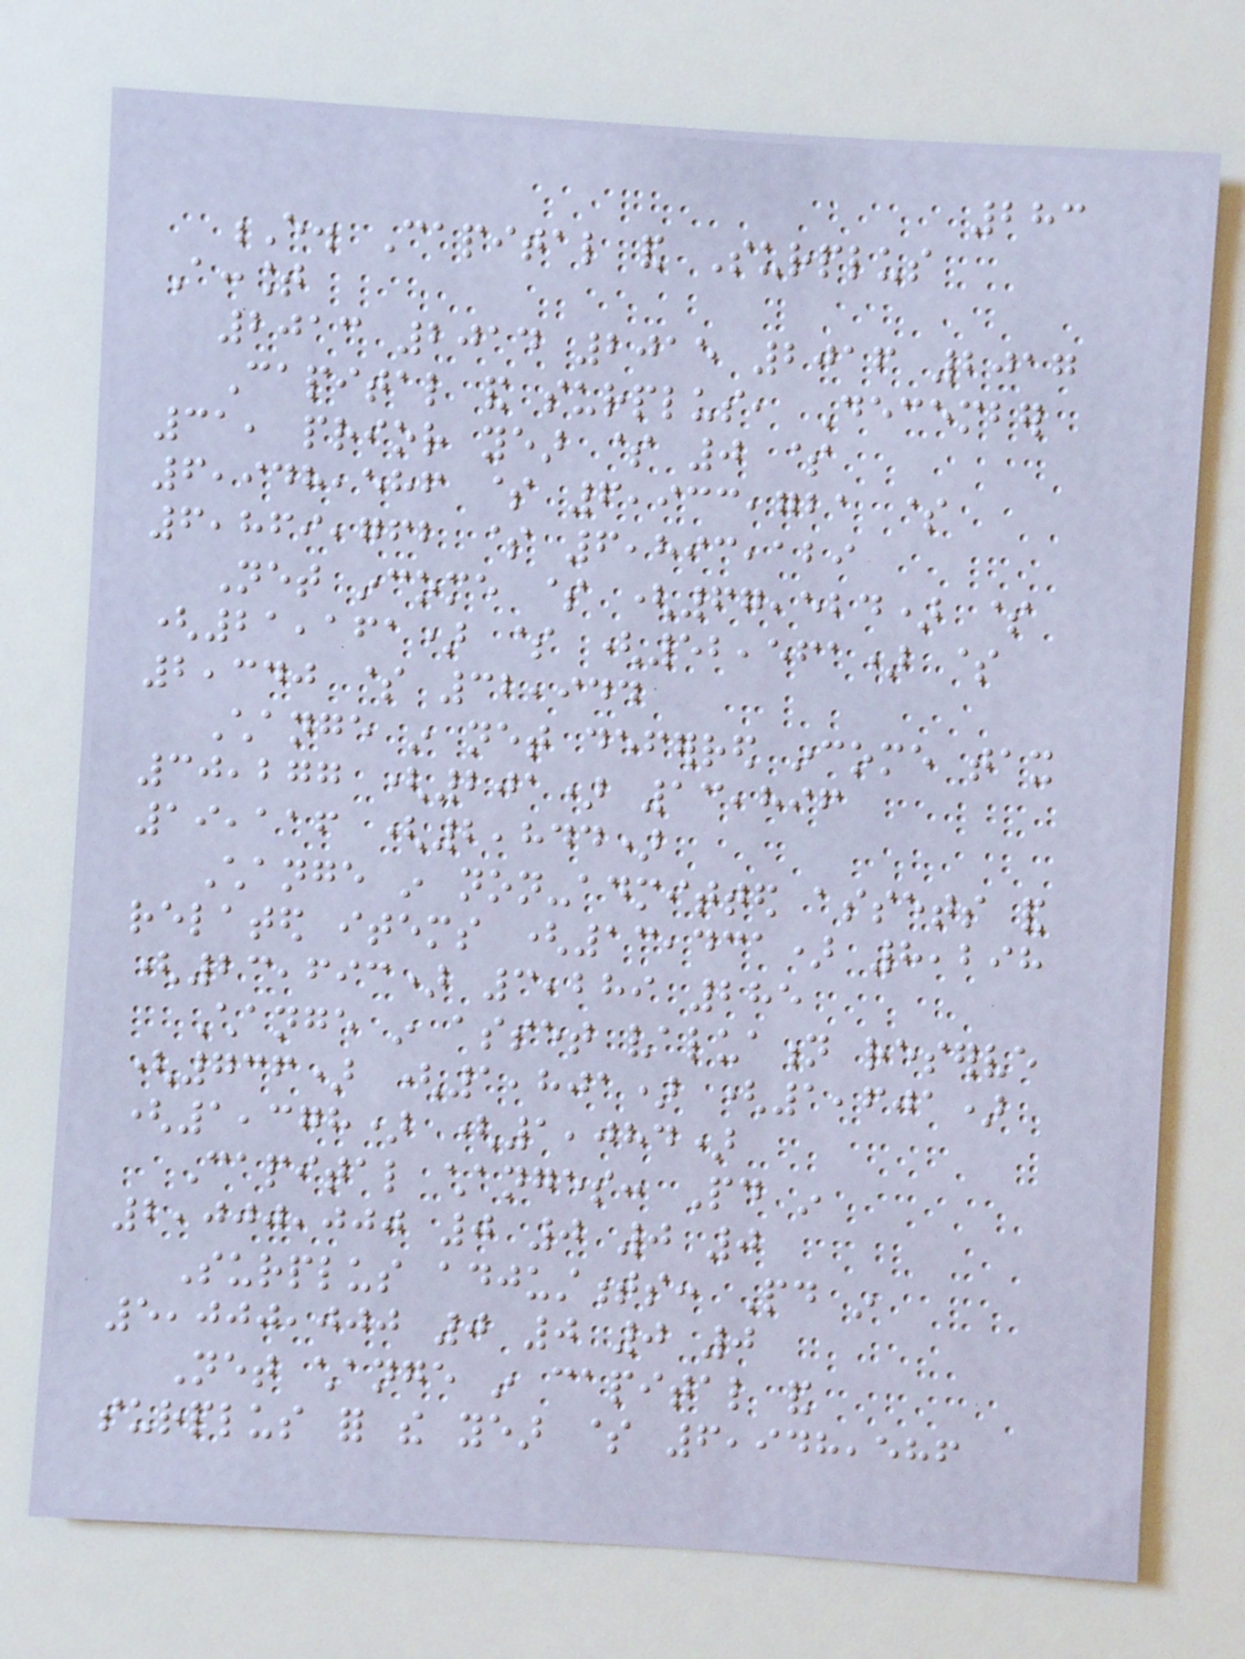283
E. Capital and Surplus
Account
2013 2014 2015 2016 2017
Capital and surplus, December
31, prior year $ 0 $
6,948,586 $ 6,933,721 $
6,869,762 $ 6,893,129
Net income $ (67,524) $
(21,161) $ (52,561) $
2,340 $ 32,944
Change in net deferred income tax
30,277 (201) 13,896
19,116 (2,844)
Change in non-admitted assets and
related items (13,431) 8,298
(23,693) 3,289 285
Change in asset valuation reserve
(736) (1,801) (1,601)
(1,378) (1,084)
Capital changes: Paid in
2,000,000 0 0 0 0
Surplus adjustments: Paid in
5,000,000 0 0 0 0
Net change in capital and
surplus for the year $ 6,948,586
